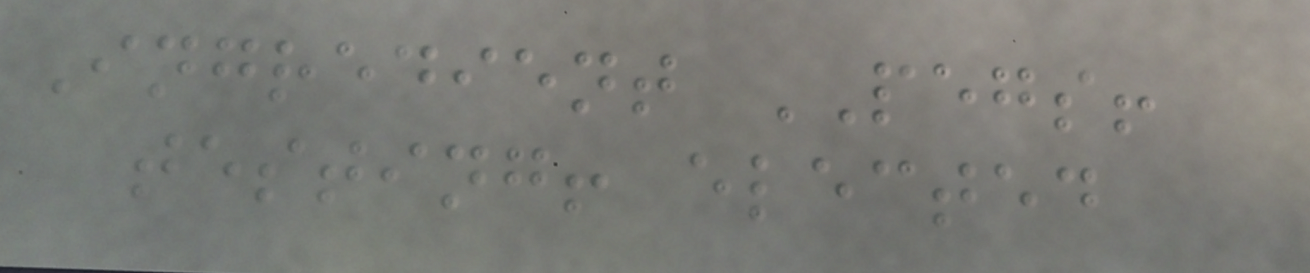Ingredient PEGS!
testing! elected
